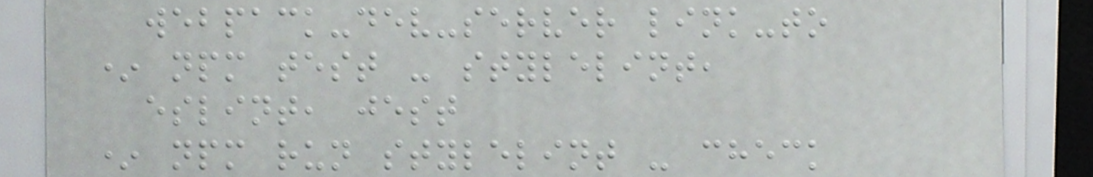webpack-dev-server link-to
* npm test - stylelint,
eslint, jest
* npm run stylelint - check
